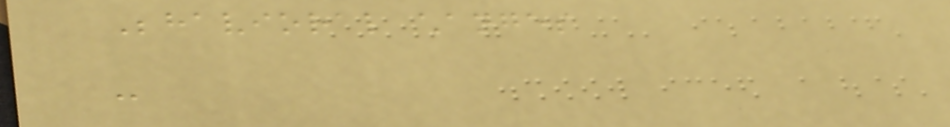Behavioral changes
-
